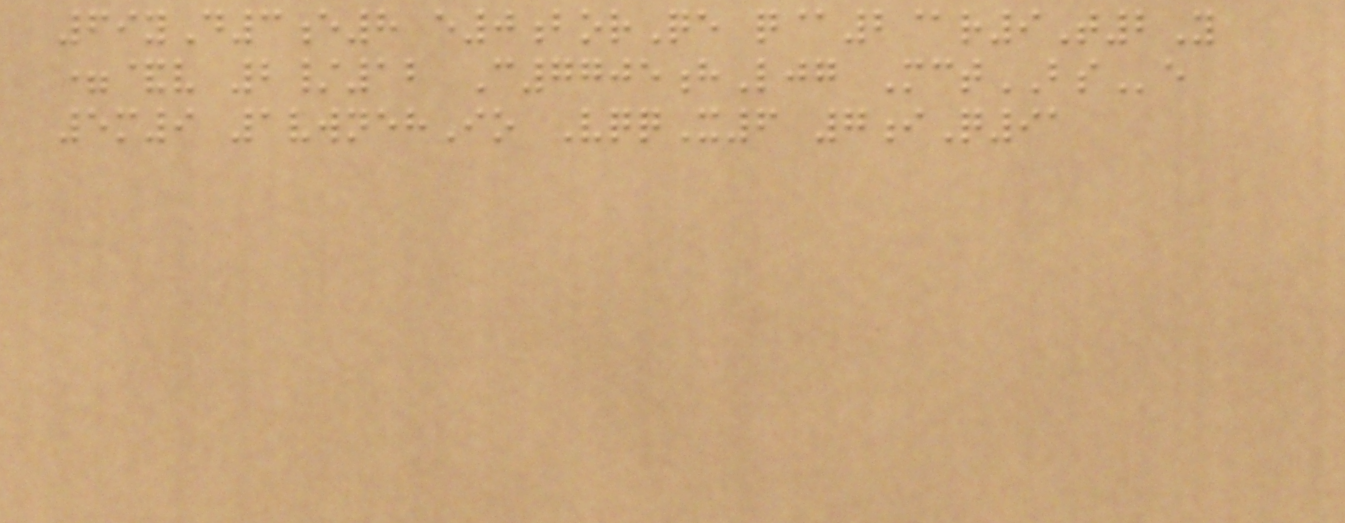69yD3e8 e0borQe q@2@r9T2Y
=&v 2/12 C7705hLjg MctBSe
5m9 1vwnehIo VqqX6 7iQ91
